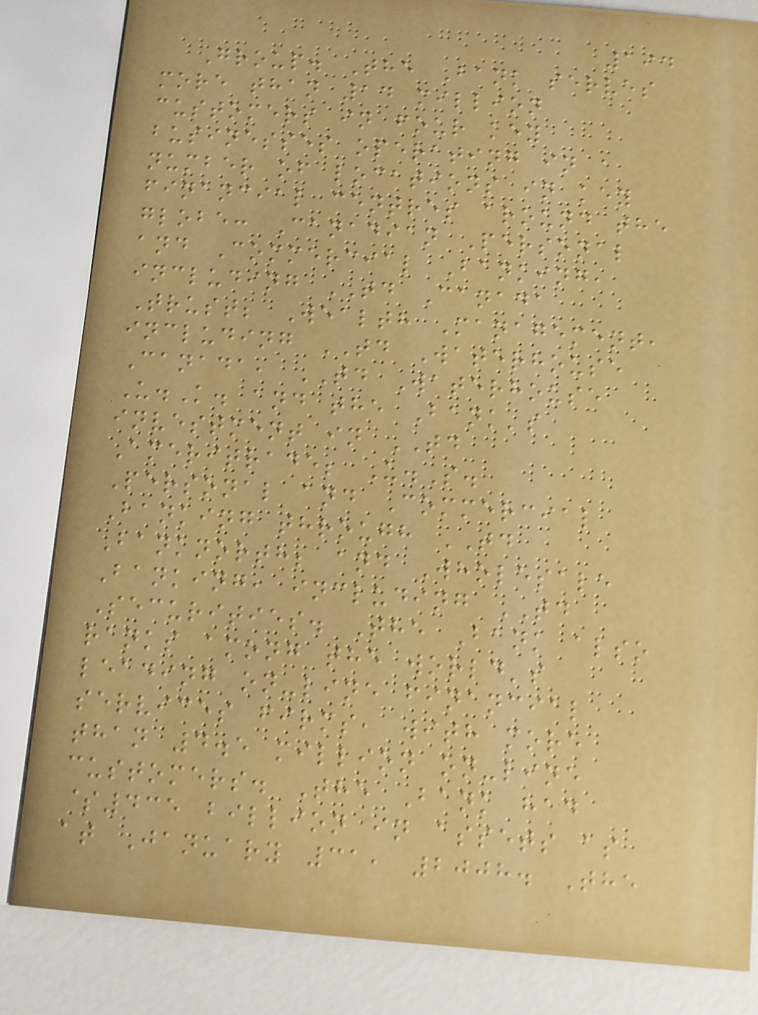194
Group. The Bank serves
more than 14 million
customers in four key
businesses operating in a
number of locations in key
financial centres around the
globe: Canadian Personal
and Commercial Banking,
including TD Canada
Trust; Wealth Management,
including TD Waterhouse
Canada, TD Waterhouse
U.K. and the Bank's
investment in TD
Ameritrade; U.S.
Personal and Commercial
Banking through TD
Banknorth; and Wholesale
Banking, including TD
Securities. The Bank also
ranks among the world's
leading on-line financial
services firms, with more
than 4.5 million on-line
customers. The Bank had
$435 billion in assets as
at January 31, 2008. The
